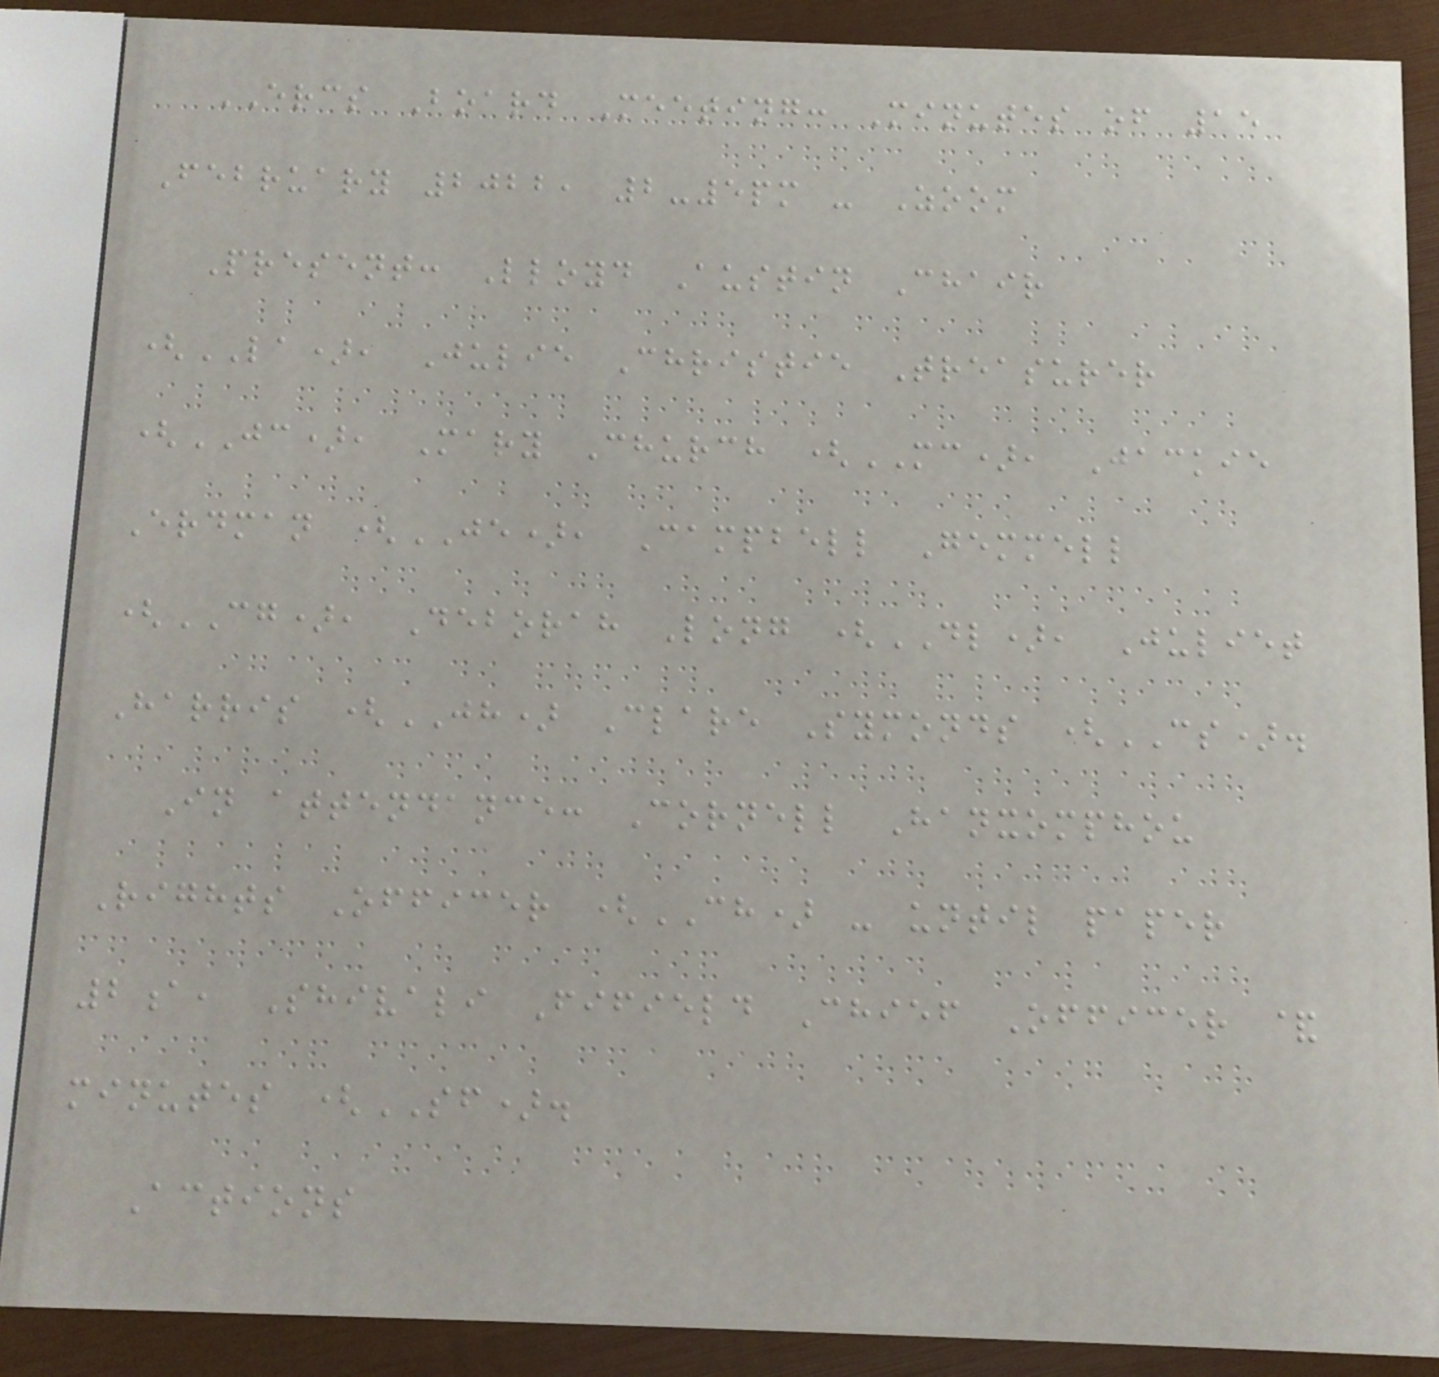ERCS Board Meeting: Minutes of 15
February 2022, 2-5pm - Zoom
Present: Lloyd Austin Chair
(LA), Julie Christie Treasurer
(JC), Mary Church (MC), Jackie
Erdman (JE), Campbell Gemmell
(CG), Deborah Long (DL), Juliet
Harris (JH) Clare Symonds (CS).
In attendance: Cornell Hanxomphou
Rights Officer (CH) - until paper
2a, Shivali Fifield Chief Officer &
minutes (SF).
Actions
